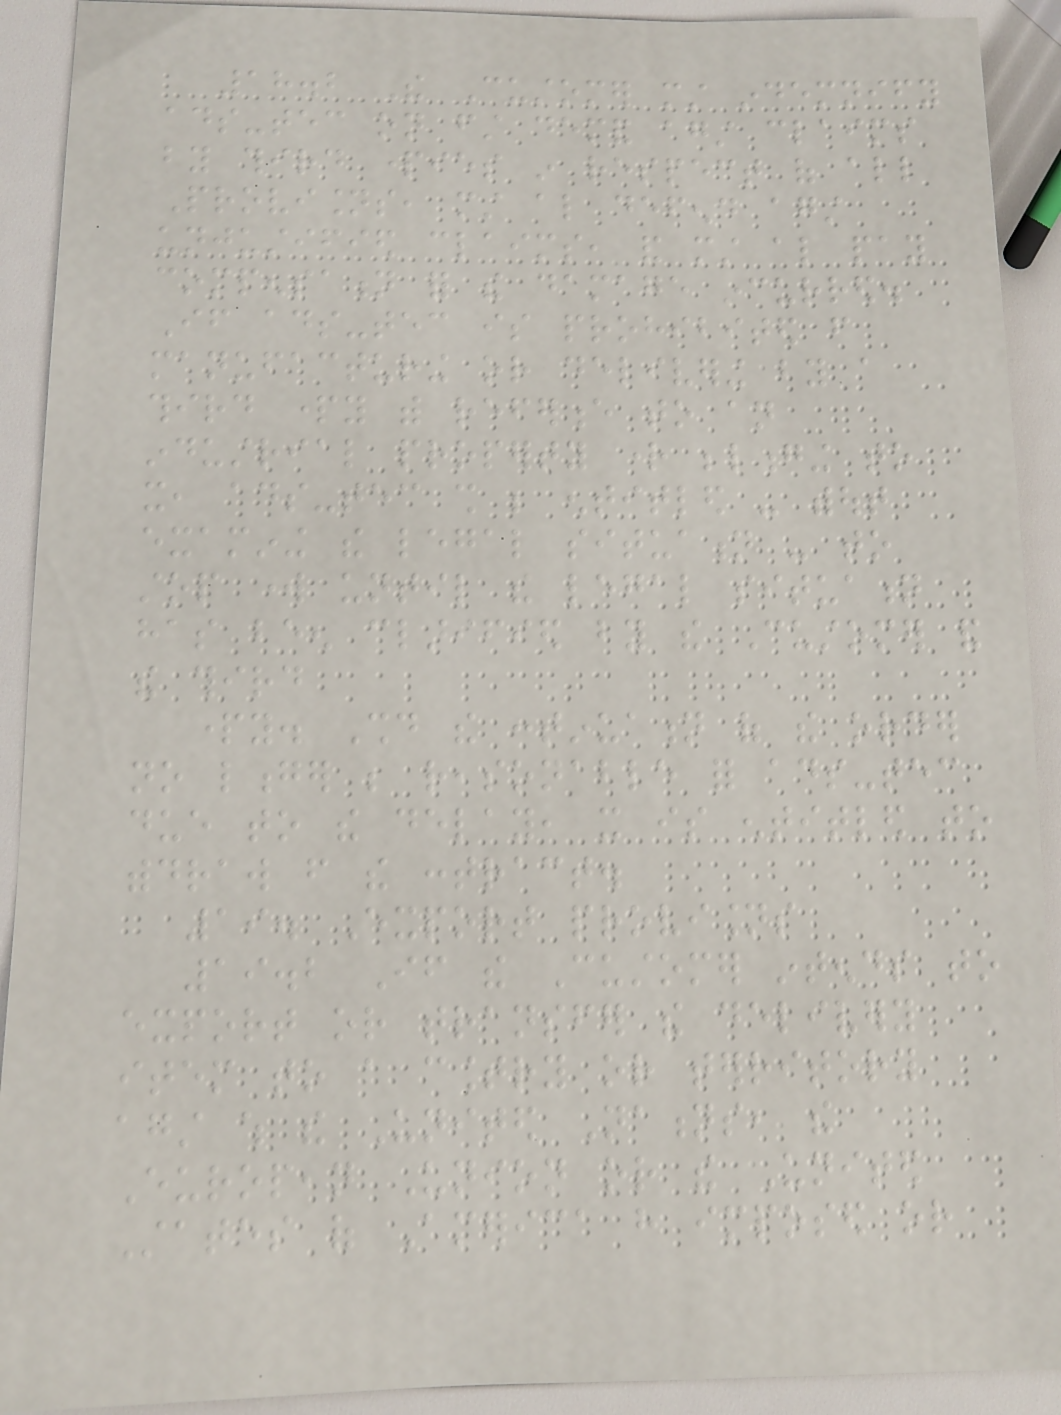18.2 The Customer must indemnify
ads-tec on first demand against claims
by third parties in respect of all
Provisions, must also defend against
unjustified claims, and must also pay
compensation for the damage incurred.
If ads-tec is prohibited from
manufacturing or delivering by a
third party with reference to an
industrial property right belonging to
it, ads-tec shall be entitled - without
examining the legal situation - to
stop work until the legal situation
has been clarified by the Customer and
the third
party. Should the continuation of the order
no longer be reasonable for ads-tec
due to the delay, it is entitled to
withdraw from the contract.
19. Export provisions
19.2 If the Customer intends to
export or transfer the delivery
item to a country or territory
against which the United Nations, the
European Union or the United
States of America have imposed or
